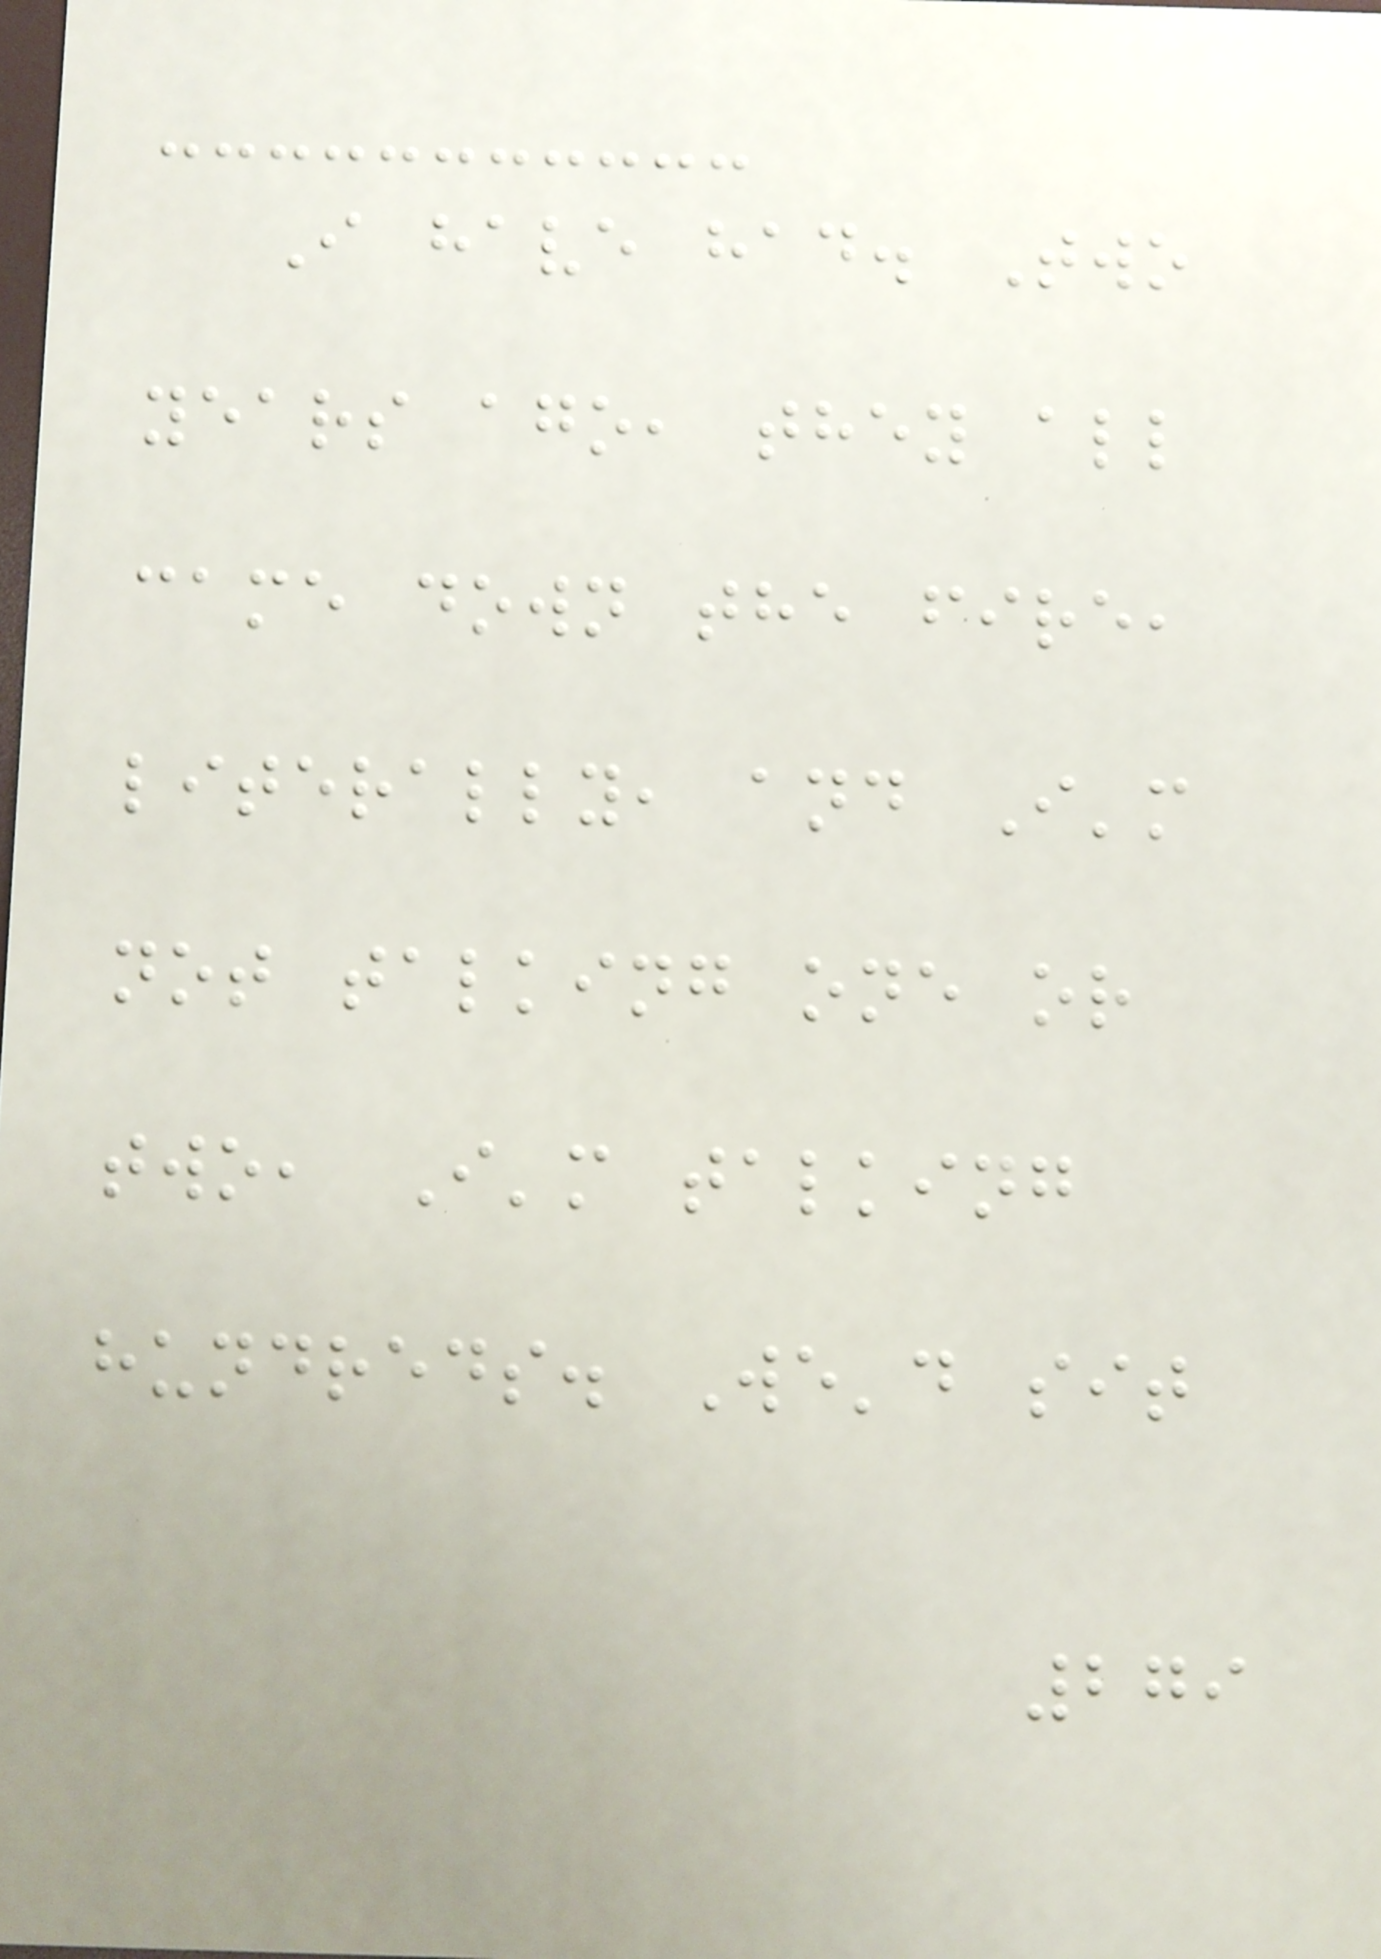I have had. Two
years ago, they all
came down the fire,
literally, and I'm
not talking one or
two, I'm talking
hundreds. We'd sit
279
